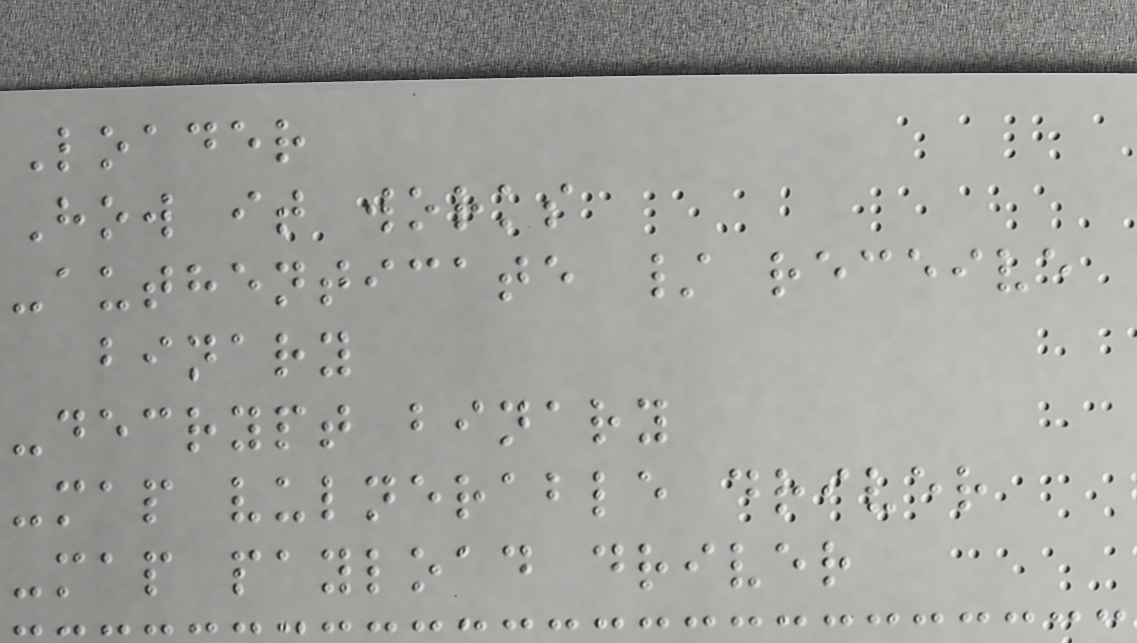Loader
How it works
-authenticate / receive
binary
-decrypt binary
-map vulnerable driver
-map payload driver
